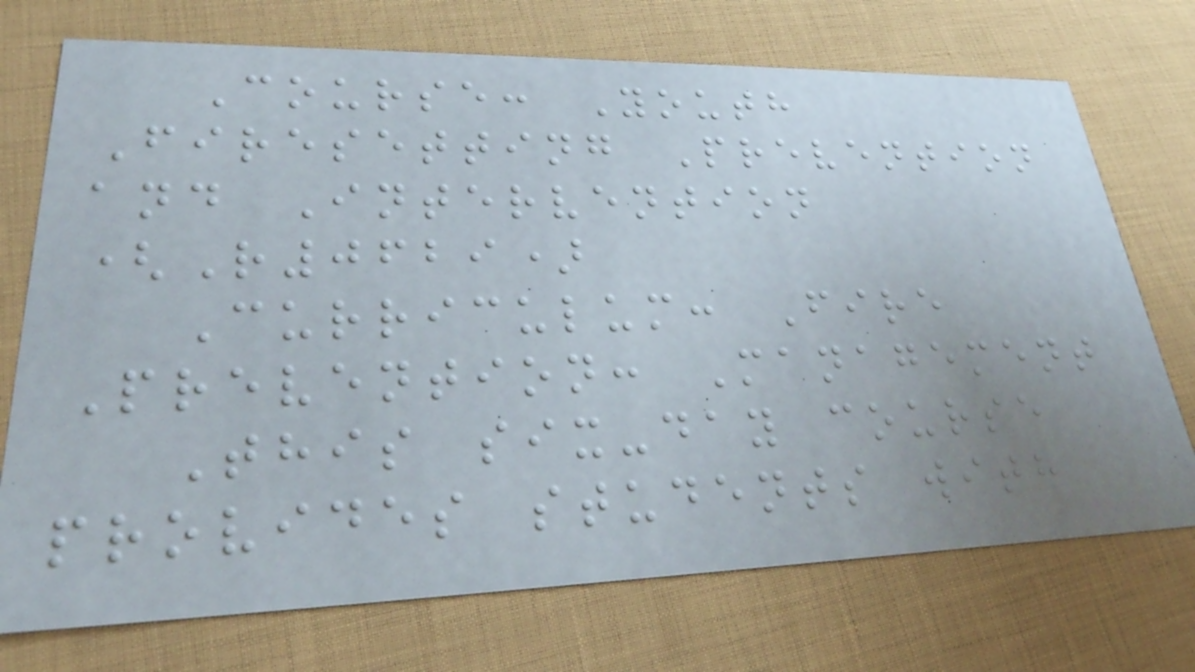Course: Youth
Firesetting Prevention
and Intervention
(R0629)
Curriculum: Fire
Prevention: Management
This six-day course
provides students with
